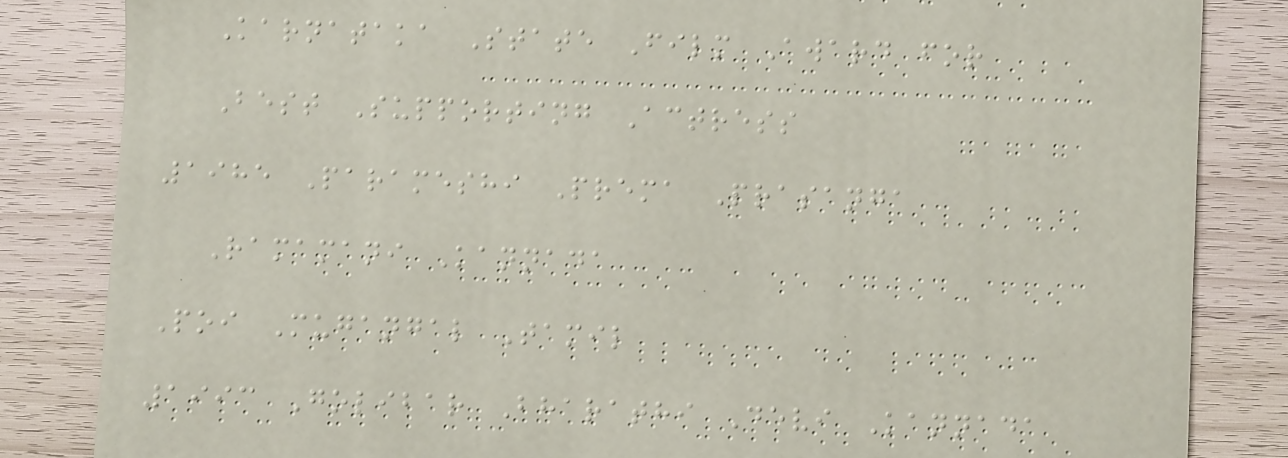Karnataka State Film Award for
Best Supporting Actress
1985 Parameshi Prema Prasanga
Ramamani Kannada
Poi Mugangal Tamil
1993 Golibar Bharathi Devi Kannada
